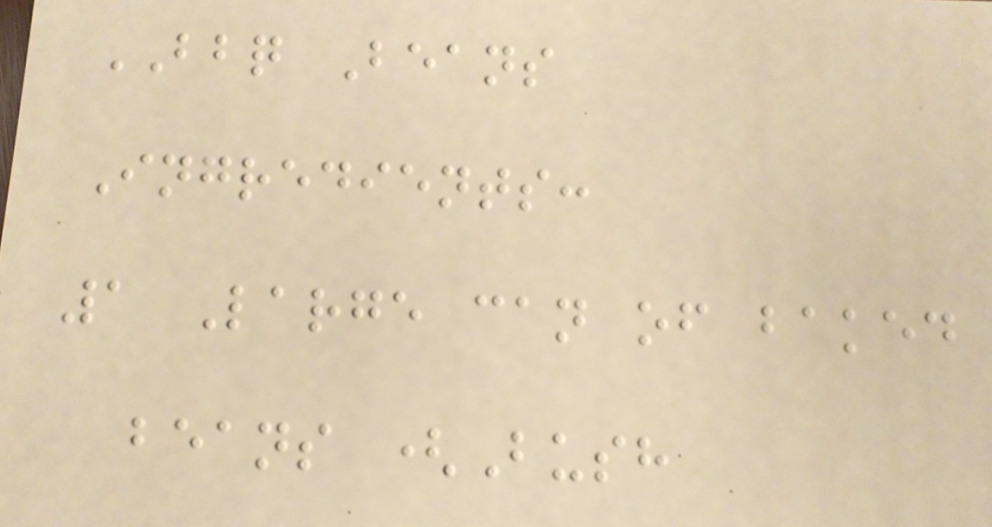BBQ Beans
Ingredients:
1 Large can of baked
beans (Bush
